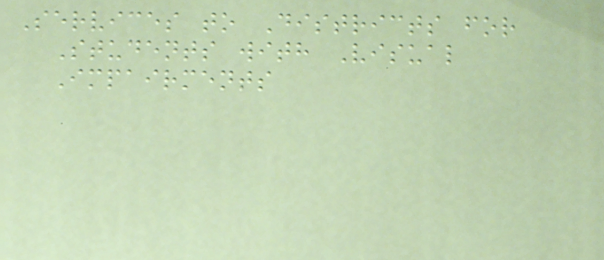Services to Districts for
Students with Visual
Impairments
